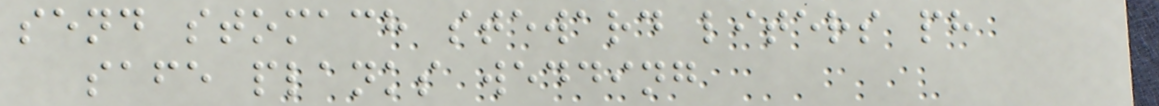send stomach steward liters ph
safe planks wedding
